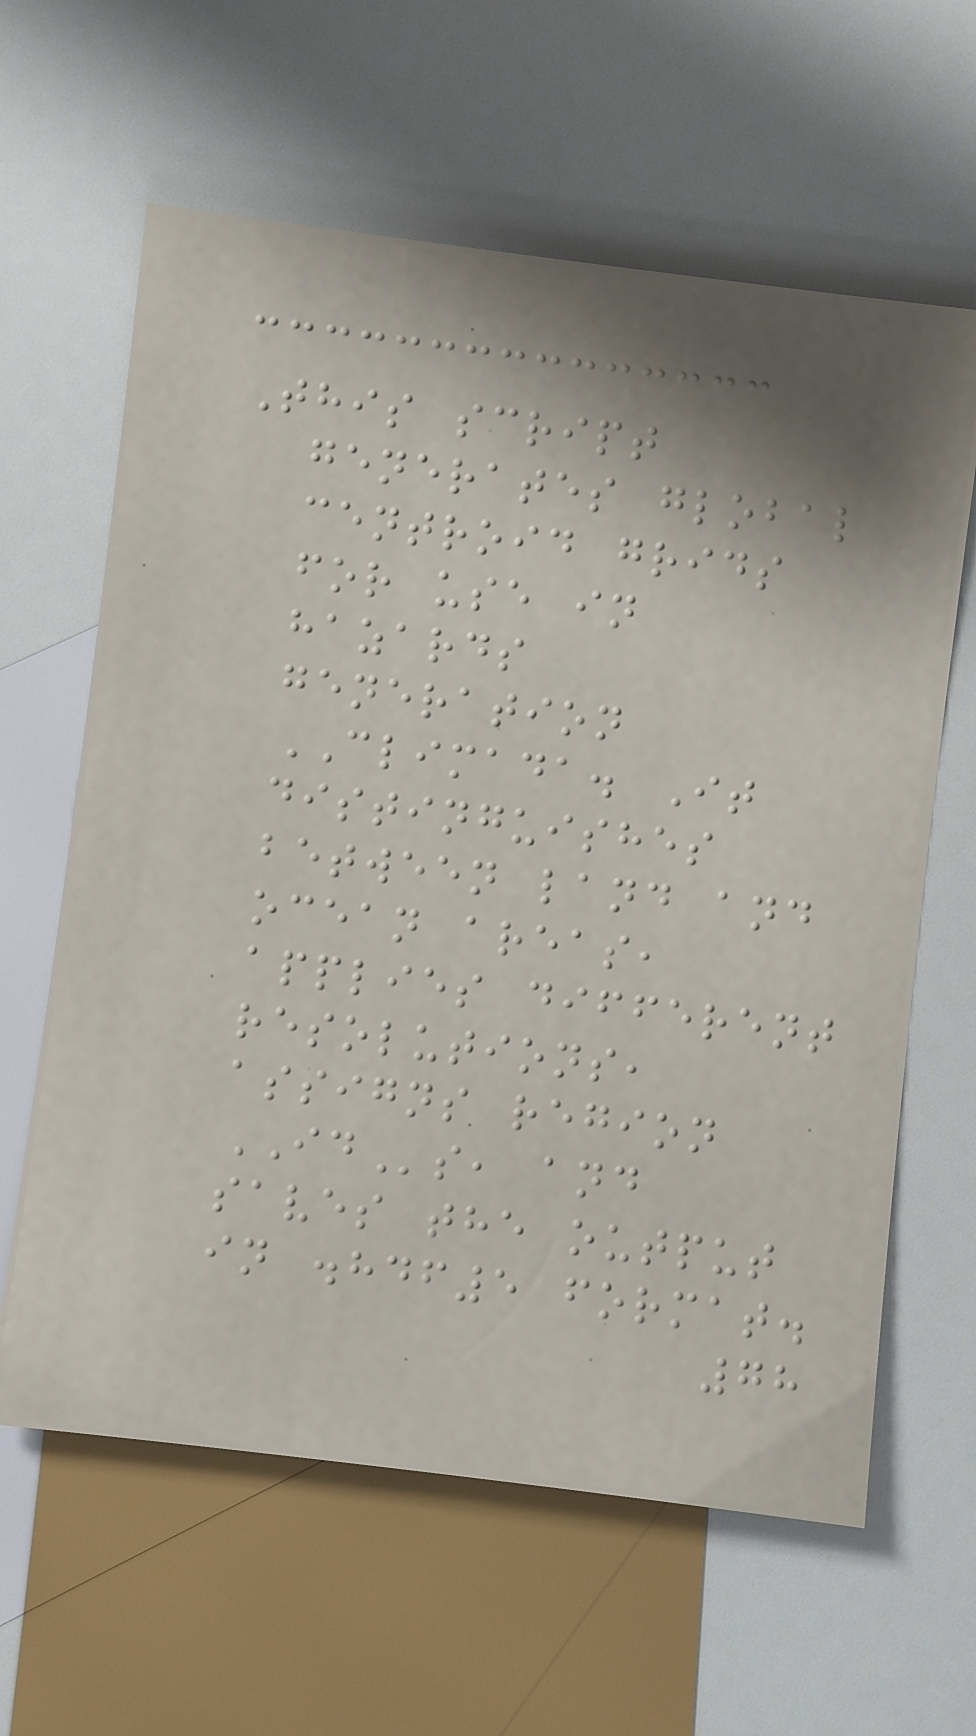This script
generates global
centroid grids
for use in
hazards
generation
CLIMADA. It
distinguishes
between land and
ocean areas,
applies different
resolutions,
assigns region
IDs, and
saves the output
in .hdf5 format.
78
